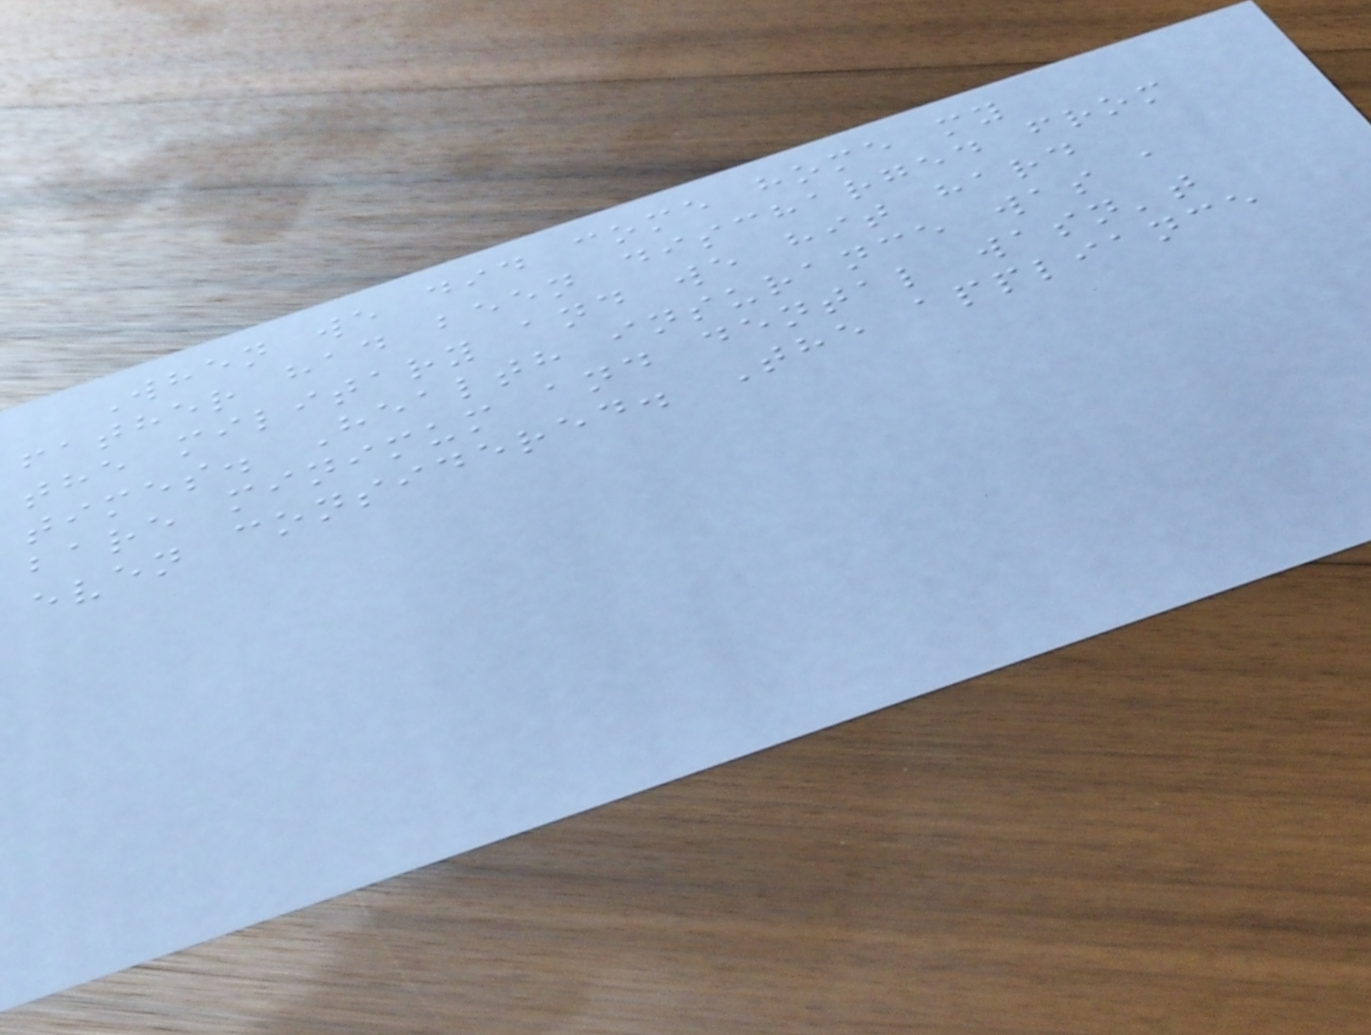When we did come home my
father had been discharged from
the military and we hit hard
times. Health insurance was a
bare minimum and dental wasn't
even considered. The appliance
